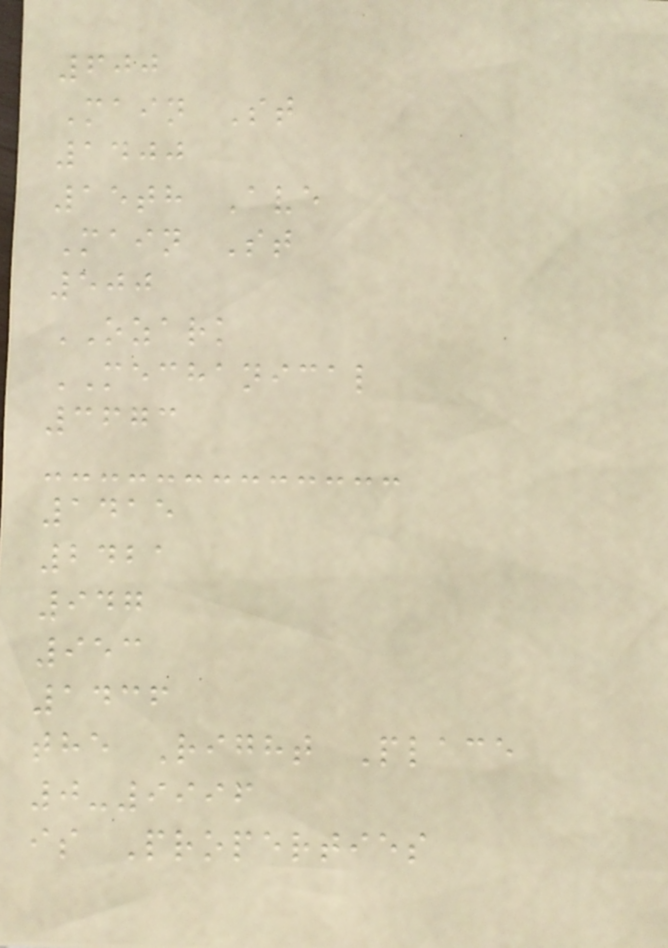600
Main St
1400
15th Ave
Main St
500
OZARK
MECHANICAL
3673
1415
2421
947
953
1436
the Right Place
0-9996
is Properties
